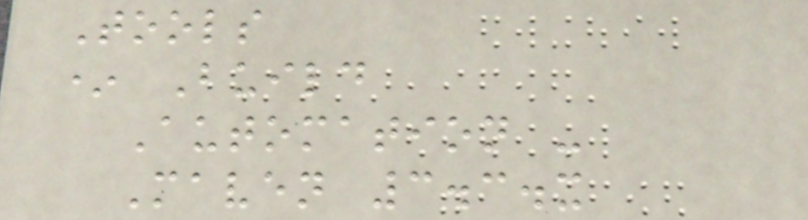Tools
* Build
Automation -
Maven 3.3.x
